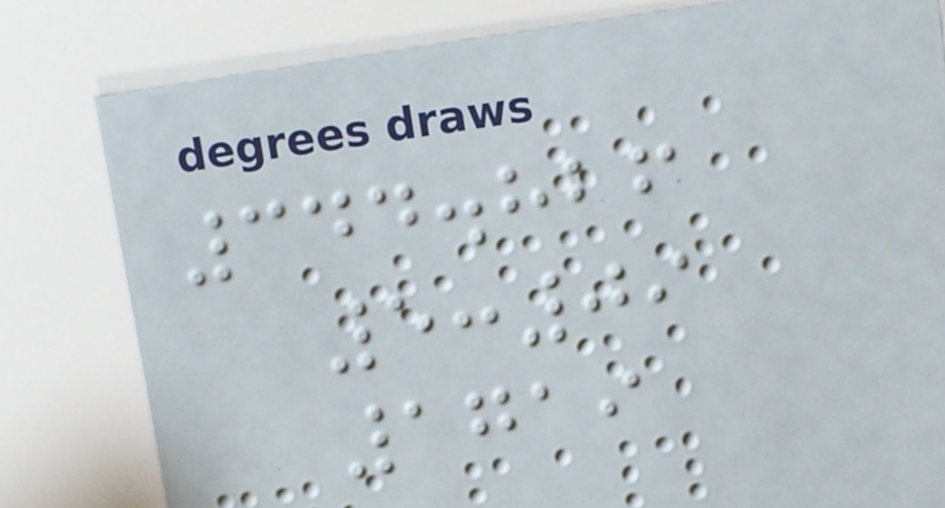344.826
5:09
1719
